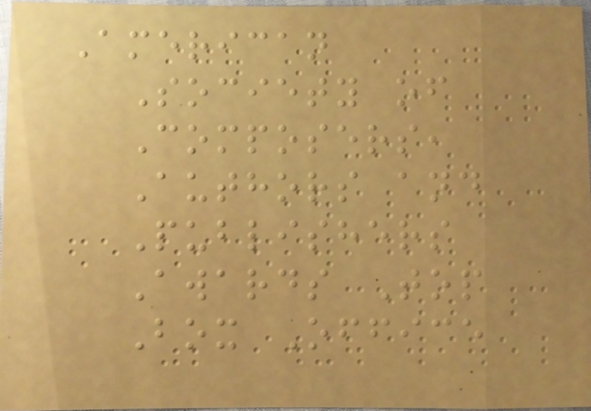American
Society of
Composers,
Authors and
Publishers
Awards Top
Box Office
